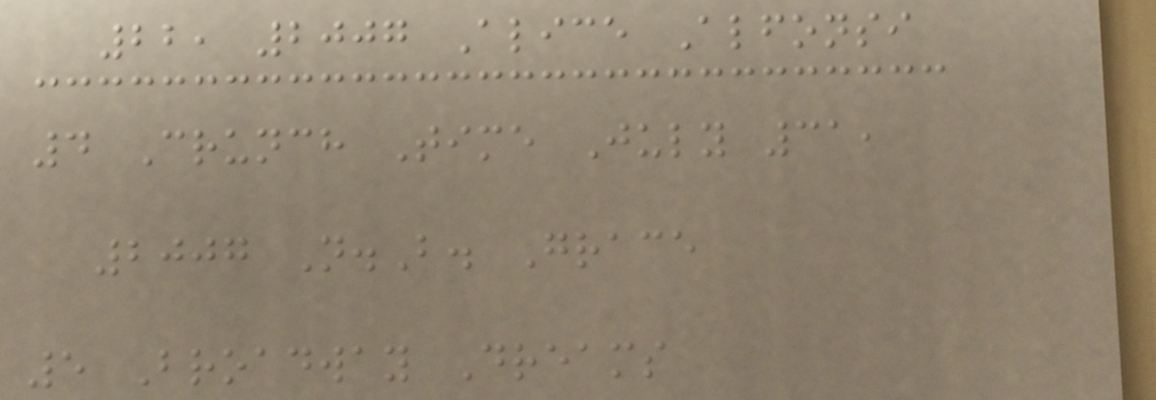22, 2007 Alice Alfonsi
4 Crunch Time July 31,
2007 N.B. Grace
5 Broadway Dreams
